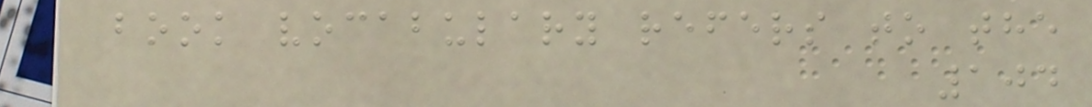book vocabulary refers to the
104
